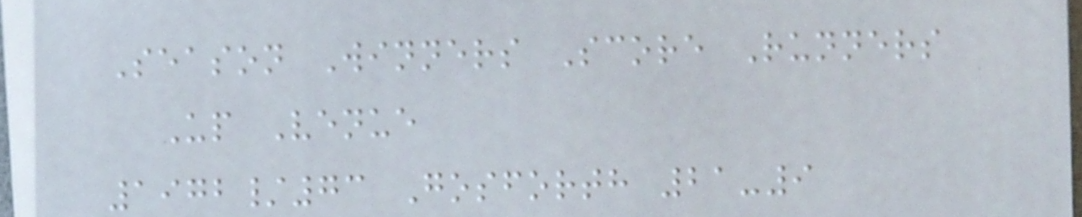Season Winners Score Runners
Up Venue
1972/73 Gosforth 21-9
